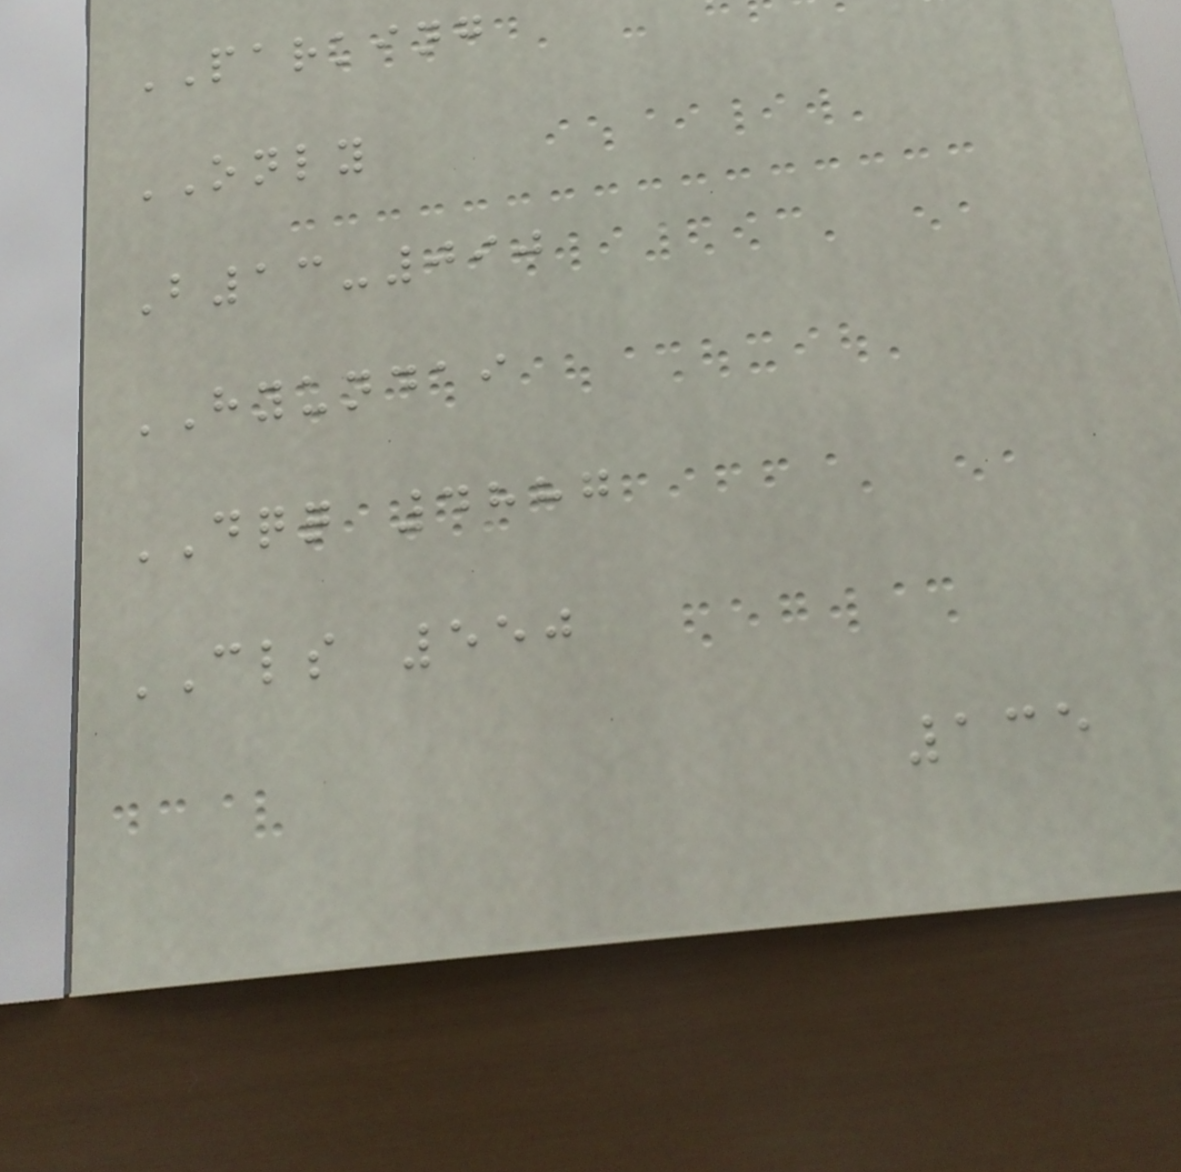PARKING
ONLY
B13-090
HYUNDAI
DQQ 4887
CLS 550
135
